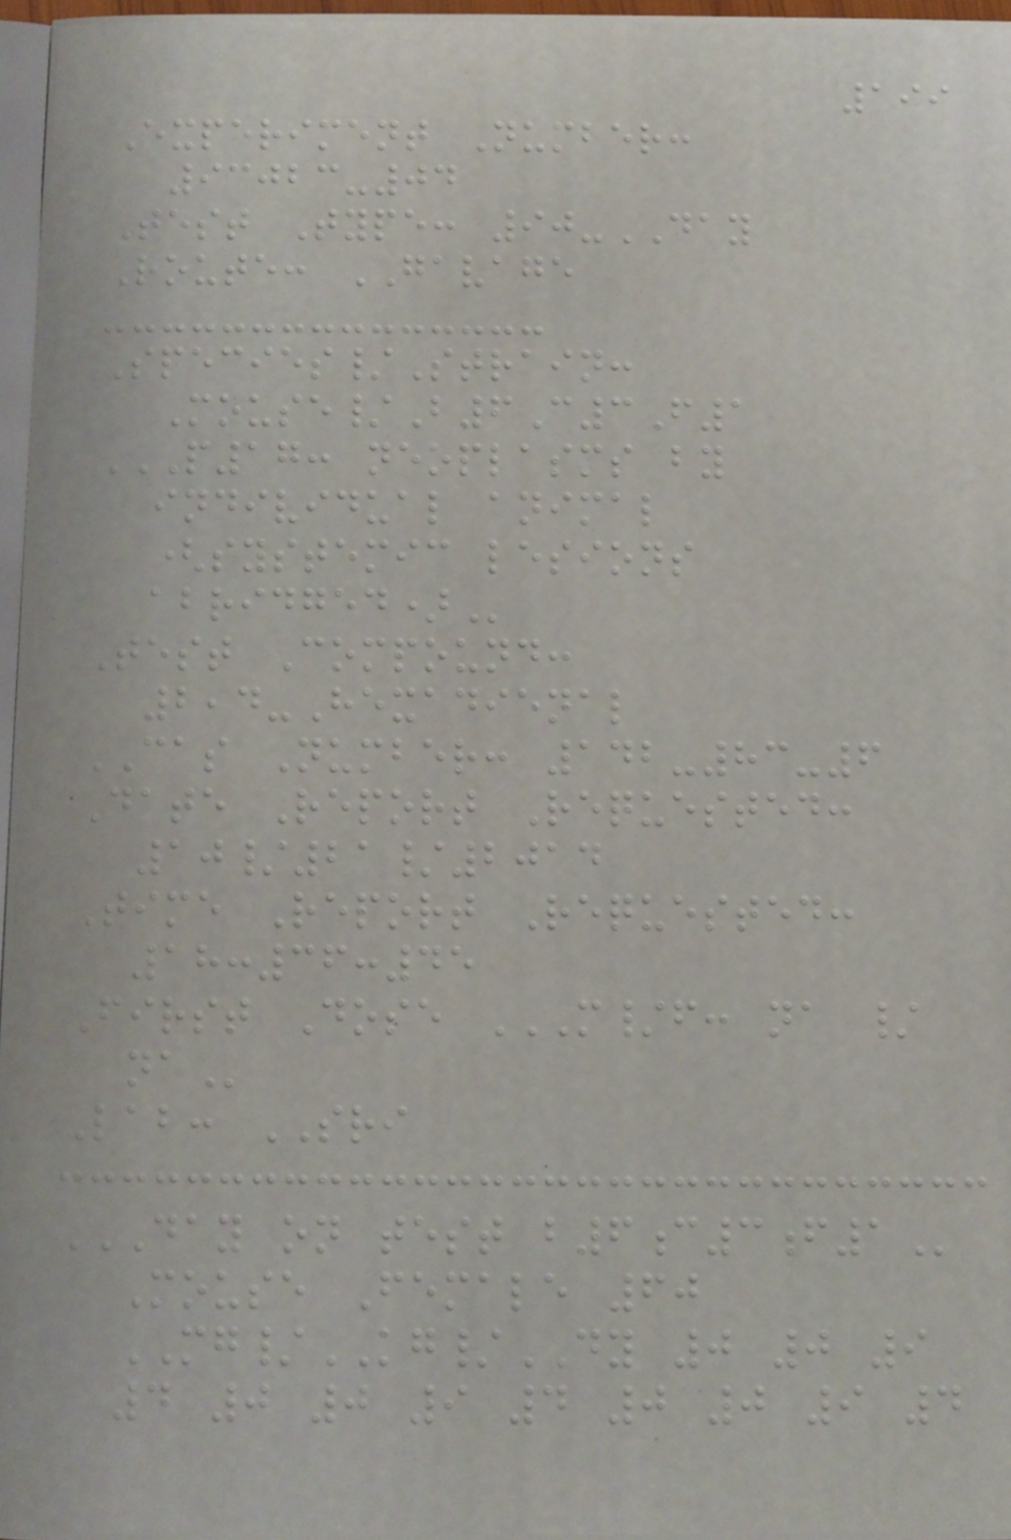199
Experiment Number:
93023-04
Test Type: 90-DAY
Route: GAVAGE
Species/Strain:
Mouse/B6C3F1
P17: NEOPLASMS BY
INDIVIDUAL ANIMAL
(SYSTEMIC LESIONS
ABRIDGED)
Test Compound:
2,4-Hexadienal
CAS Number: 142-83-6
Date Report Requested:
10/21/2014
Time Report Requested:
18:36:45
First Dose M/F: NA /
NA
Lab: SRI
DAY ON TEST B6C3F1
Mouse Female 60
MG/KG/DY 0 0 9
4 0 0 9 4 0 0 9 4
